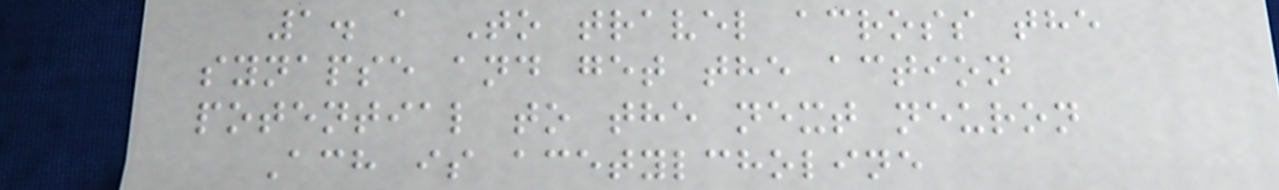1. a To travel across the
synapse and get the action
potential to the next neuron
Ach is acetylcholine
